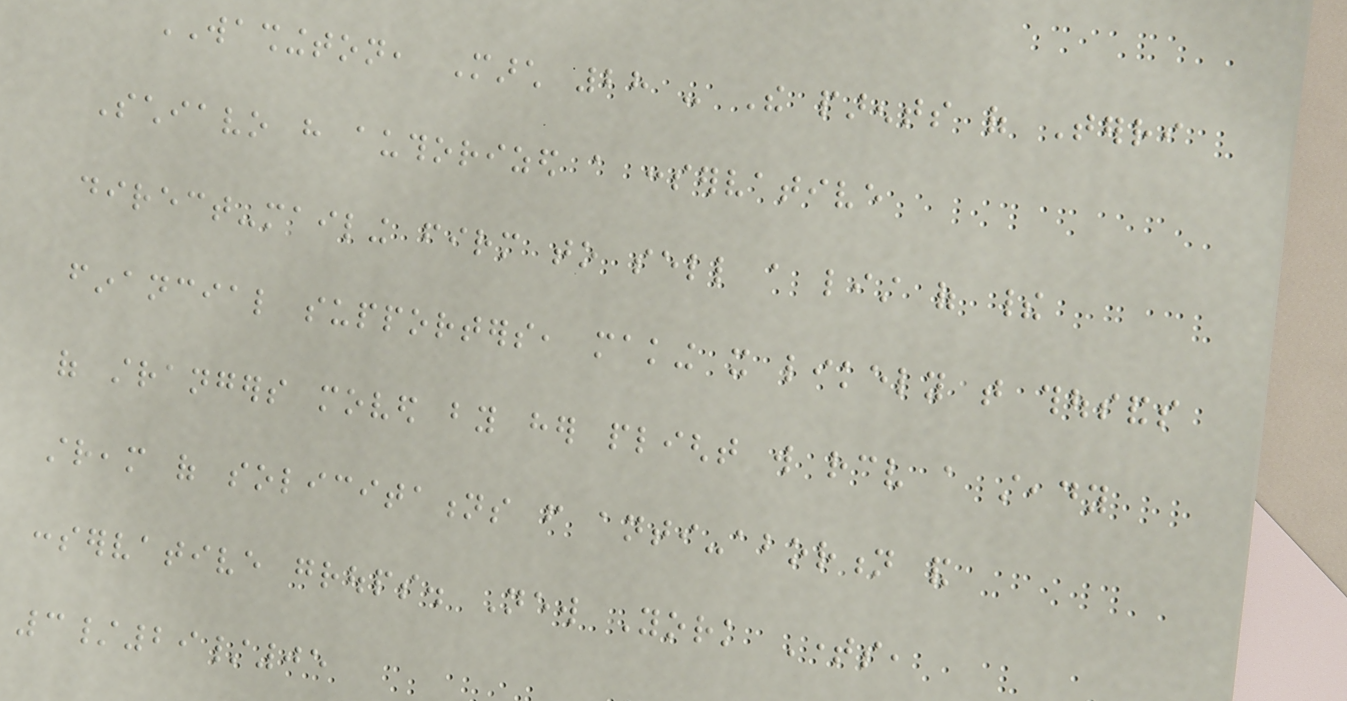WASHINGTON, March 28 - The parents of Terri
Schiavo have authorized a conservative
direct-mailing firm to sell a list of their
financial supporters, making it likely that thousands
of strangers moved by her plight will receive a steady
stream of solicitations from anti-abortion and
conservative groups. New York Times,
3/29/05
